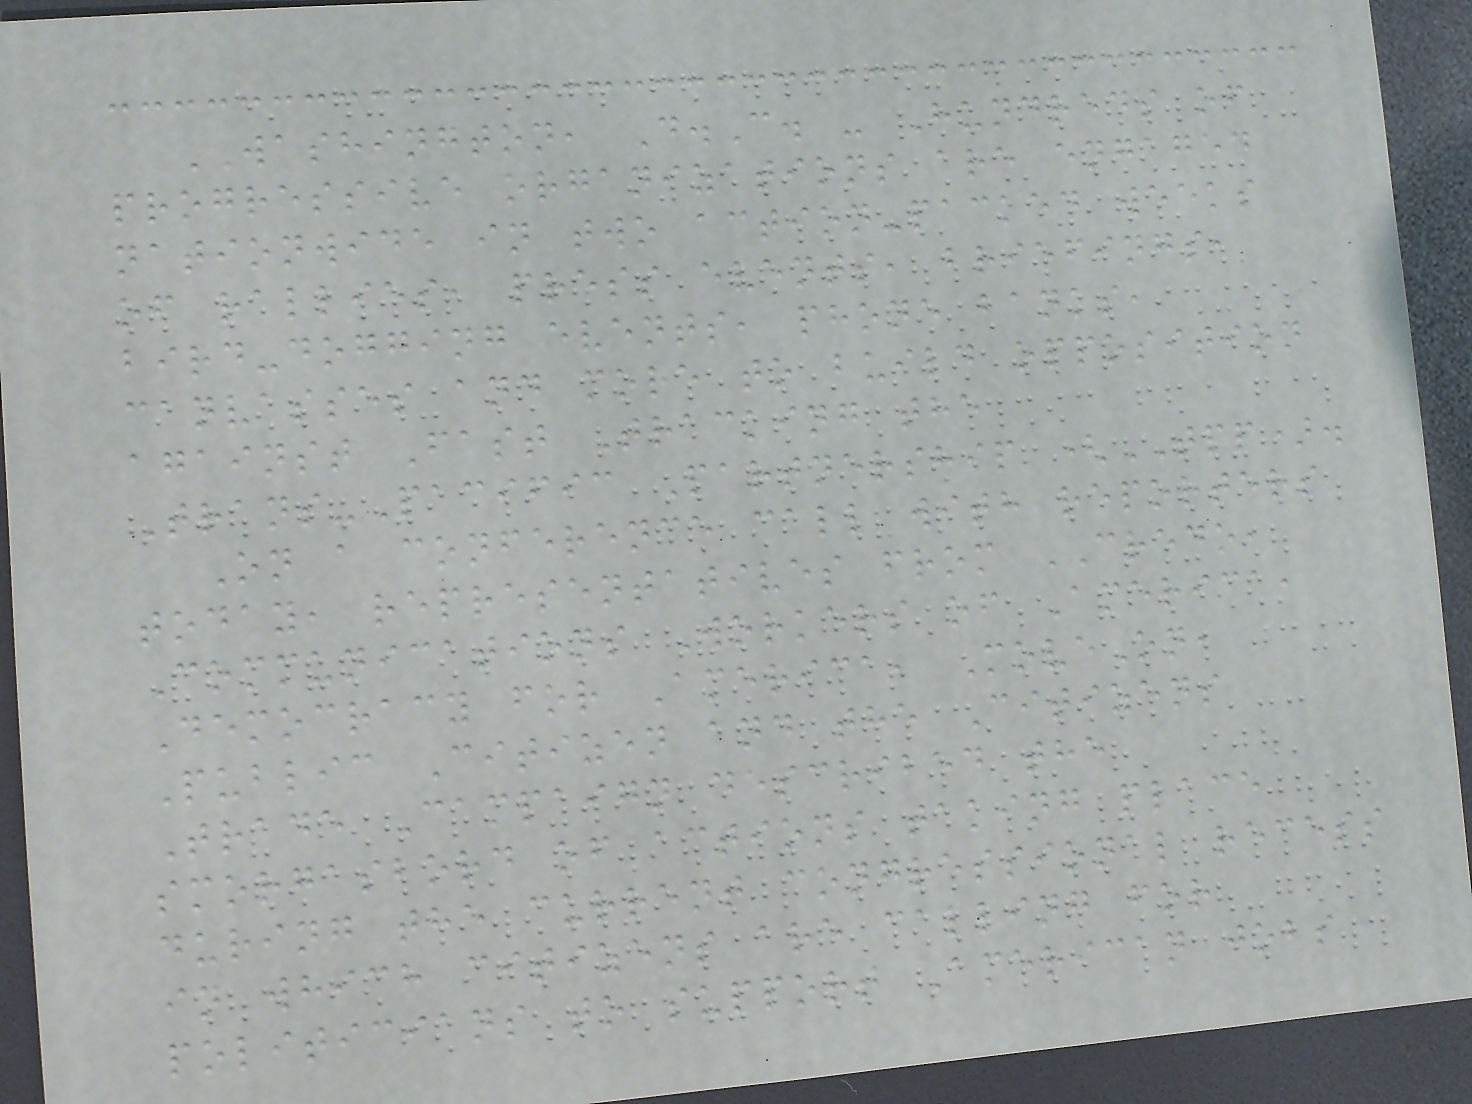WASHINGTON, D.C. - Hundreds of
progressive organizations are engaged
nationwide in two action-packed weeks
of rallies, press events, briefings,
bird-dogging events, phone banks,
canvasses and more to build opposition
against Fast Tracking the
Trans-Pacific Partnership (TPP).
On a conference call with reporters
today, representatives from CREDO,
Communications Workers of America,
Democracy for America, MoveOn,
Public Citizen and the Citizens
Trade Campaign described the
smorgasbord of actions taking place
during the current congressional recess
in which citizens are calling for
politicians to support American jobs
